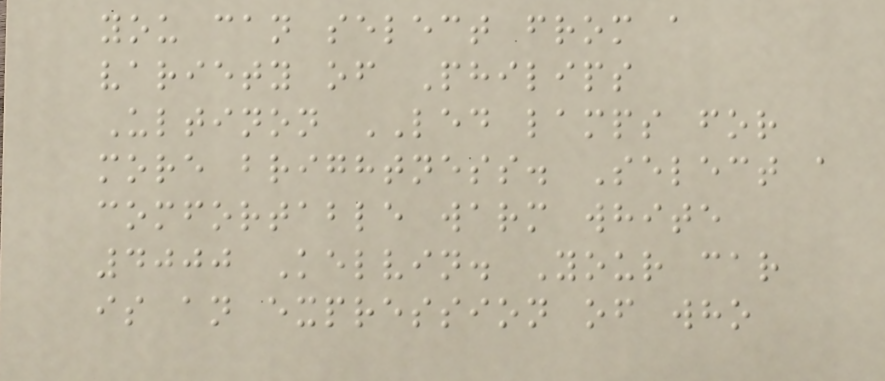you can select from a
variety of Philips
Ultinon LED lamps for
more brightness. Select a
comfortable warm white
4000 Kelvin. Your car
is an expression of who
